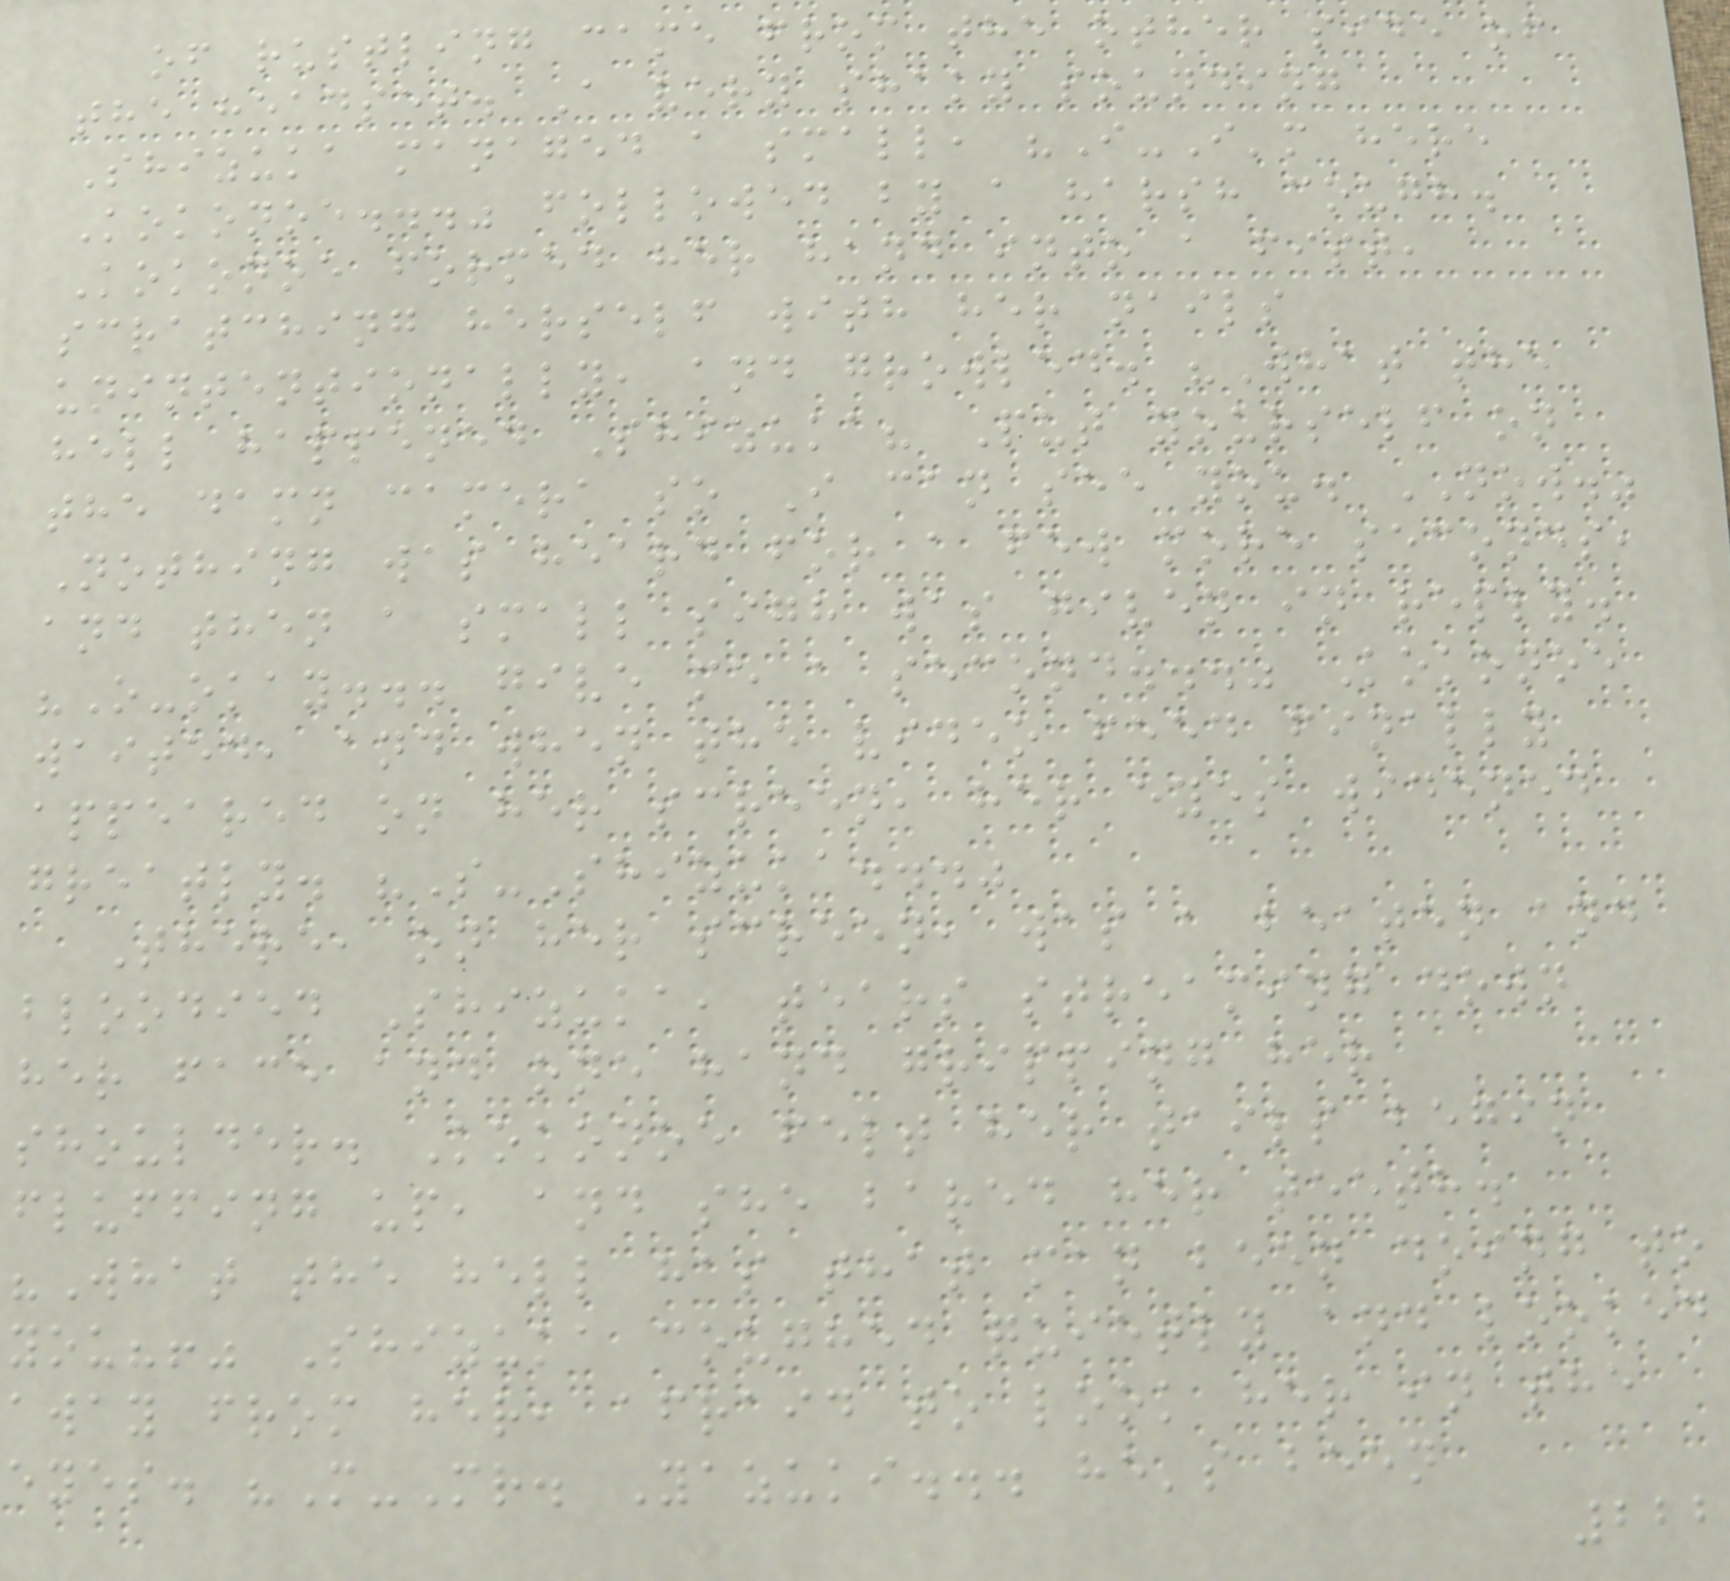of rustling came from the other side of
the headset. A very shaky sounding
Shizuka managed a small, "I-I'm here
Kokonoe..." followed by a harsh cough.
Kokonoe formed her hand into a fist,
scratching herself with her nails
unintentionally, and growled. "What the
hell happened Shizuka? Put yourself on
the damn camera so I can see you. NOW."
Nothing was heard for a few more seconds,
and then a small sigh was given in reply.
"O-okay... give me a second..." Kokonoe
waited, and when the video feed finally
appeared on her screen, her eyes widened
greatly. "S-Shizuka..."
There, on her screen, was a beaten and
bloodied Shizuka, tears streaming down
her face and one hand gripping her
shoulder. Kokonoe felt her tails begin
fluffing up, and she bared her teeth.
"What the hell has that man been doing to
you?!" Shizuka coughed quietly and looked
away from her, afraid to look her in the
eyes. "M-Mr. Yazuki... he's been
222
